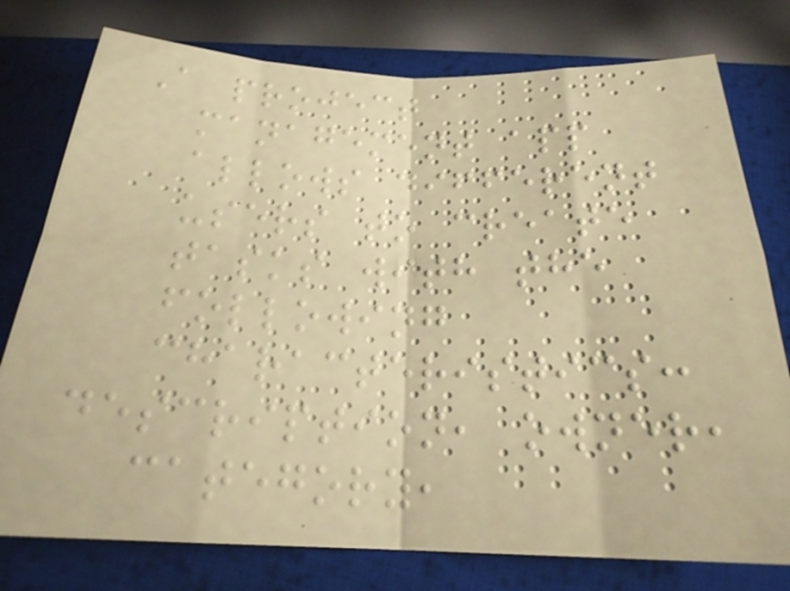A project
management app
allows different
users to create
tasks with the
following
characteristics:
description, owner,
category,
